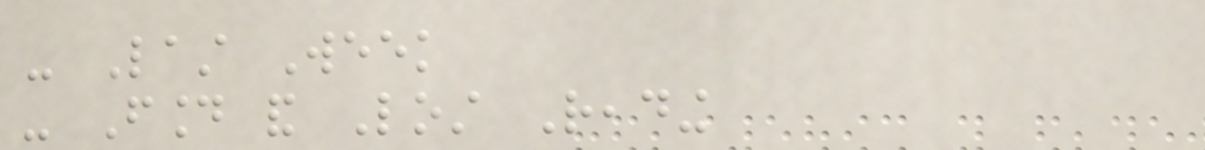- Last Week
- Found and Lost Reading
